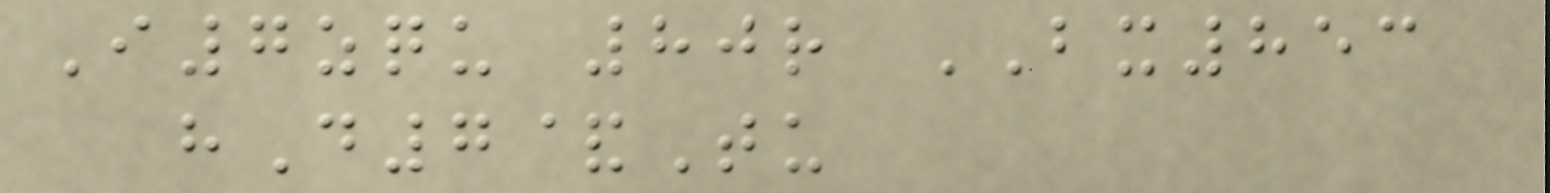I7zqu 80r BX853
hD7&Tu
